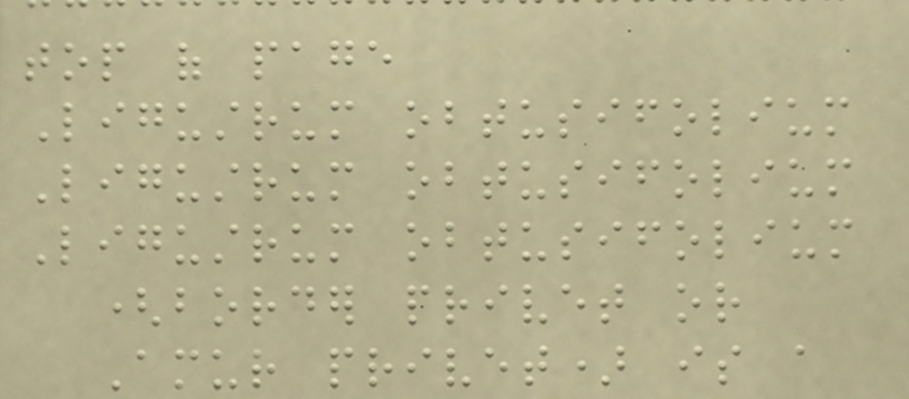top of page
Ligustrum obtusifolium
Ligustrum obtusifolium
Ligustrum obtusifolium
(border privet or
Amur privet) is a
